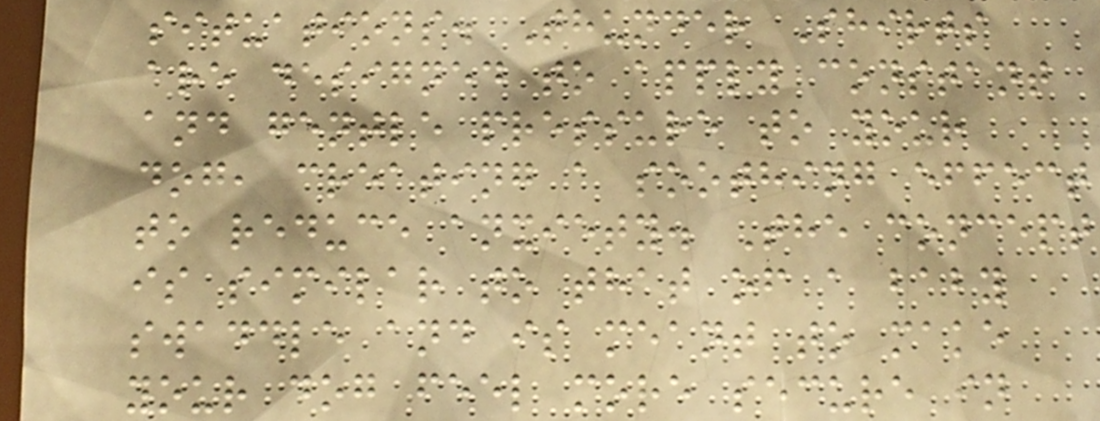situations. Thunder Shirts
are designed to apply constant
and gentle pressure to your
dog, creating a soothing effect
to reduce anxiety. The concept
is similar to that of a baby
swaddle and is meant to make
your dog feel more secure in
